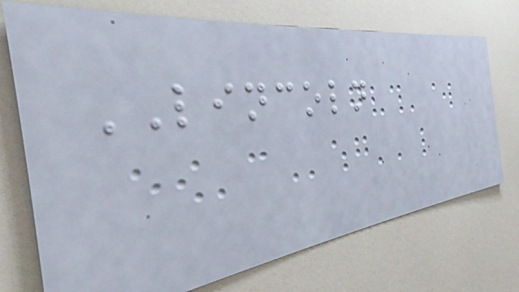LINCOLN
